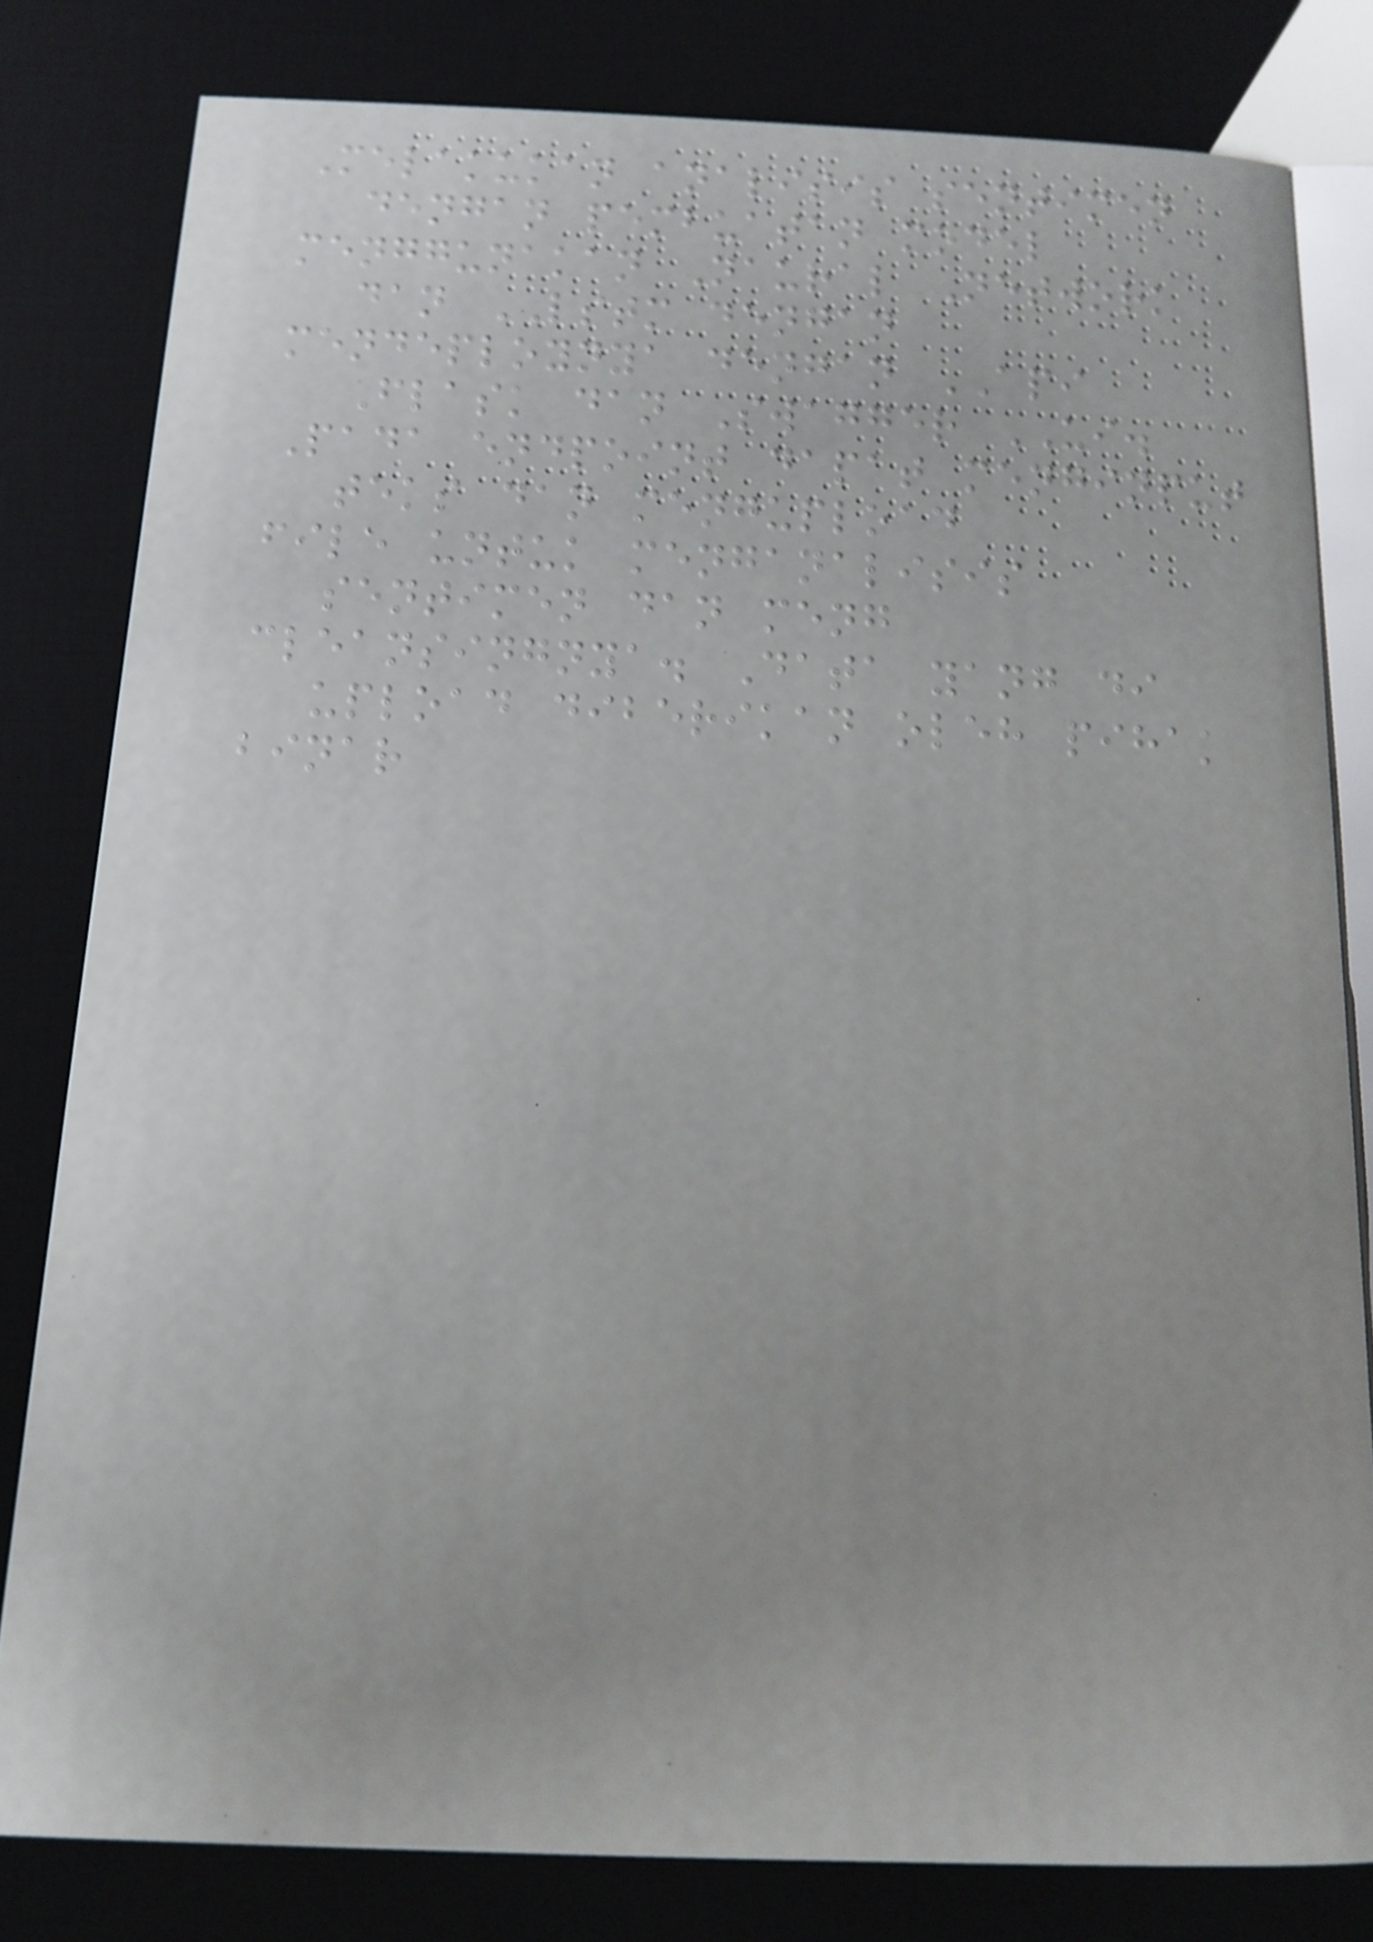Melakukan analisis sentimen
dengan pembuatan model
menggunakan Naural Network
dan LSTM dengan
mendeploynya dengan API
Flask dan Swagger UI.
Pada endpoint dapat menginput
teks dan mengupload
file untuk menganalisis
sentimen dan meng
cleansingnya. Data yang di
upload diberikan oleh pihak
binar
